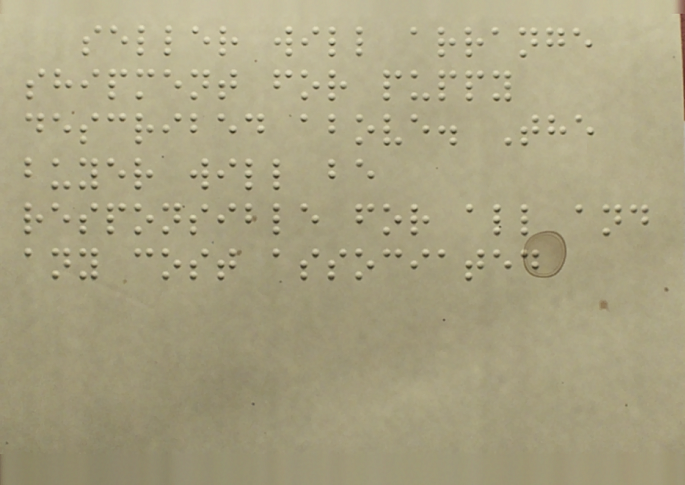seller will arrange
shipment for puppy
described above. The
buyer will be
responsible for all and
any cost associated
